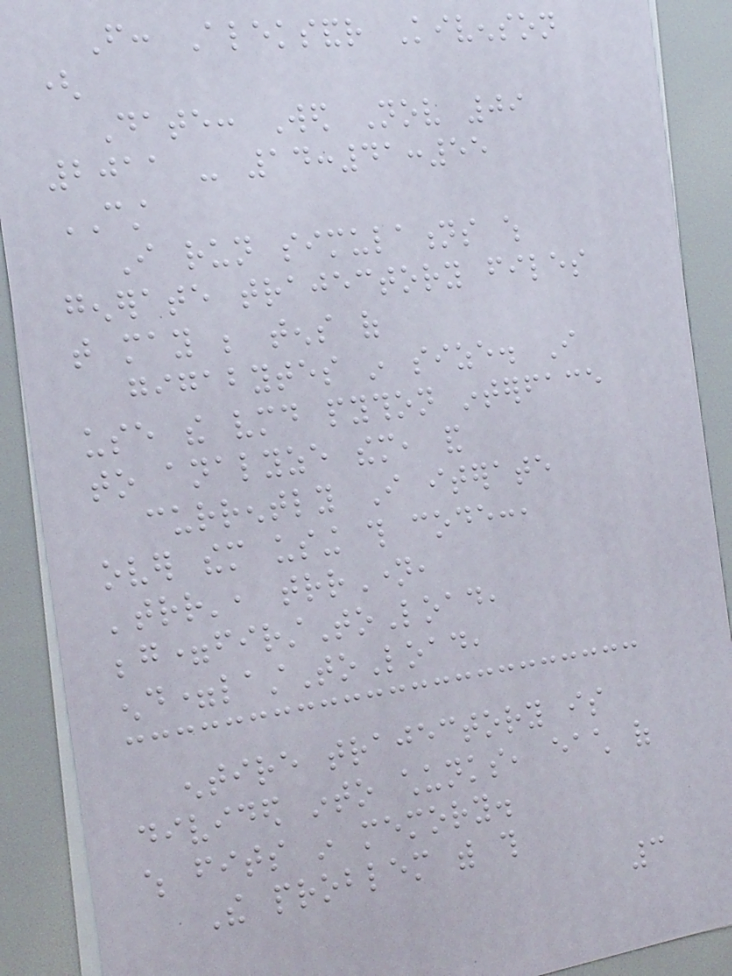From: Aleksandr Kivenson
(
Date: Wed Nov 09
2011 - 14:41:55
CST
I run simulations which
generate trajectory files
that may be tens of
gigabytes in size. I
use the vmd python interface
to analyze them, and
currently I iterate
over them using this code:,
'trr', trrName,
beg=firstToLoad,
end=lastToLoad,
entire trajectory is
divided into chunks, each of
which fits in memory.
The problem with this
3
